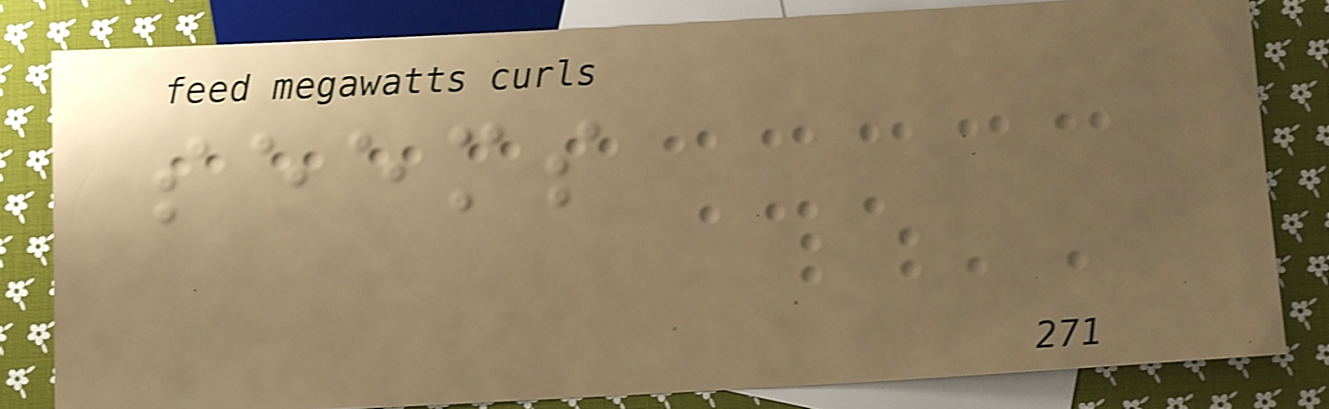seems
